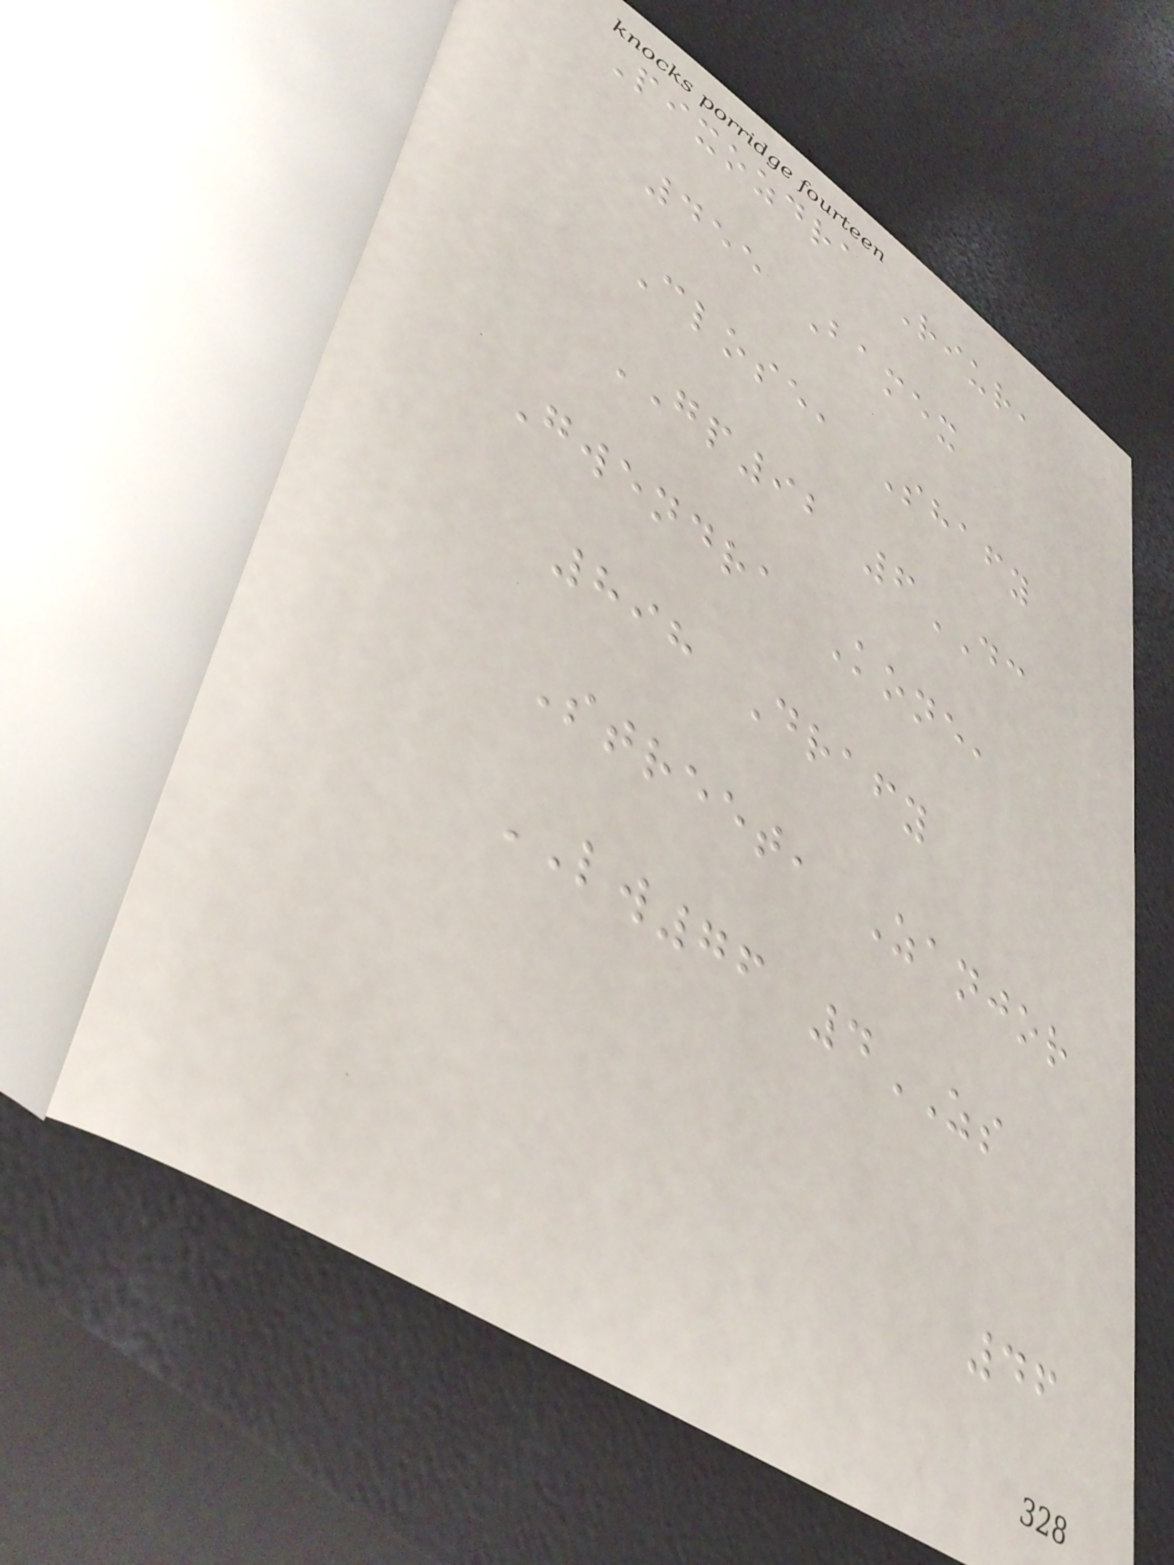Pixozdra Riur,
455 Bamex
Close, Shafy
GP92 6DC
Gwendra Kone,
898 Drafy
Street, Zanjor
LW76 4ZS
46
